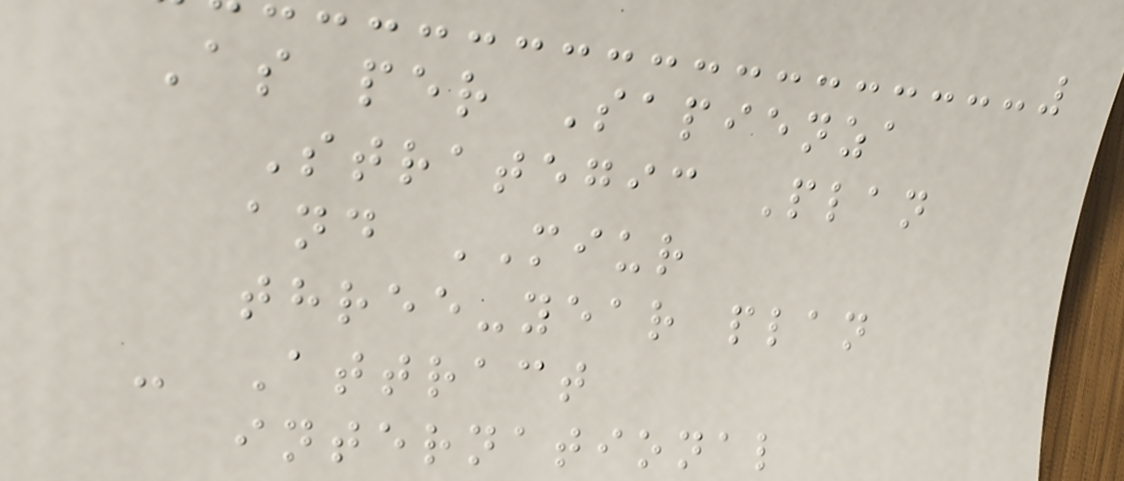As per Sapienza
Strategic Plan
and MIUR
three-year plan
- Attract
international
